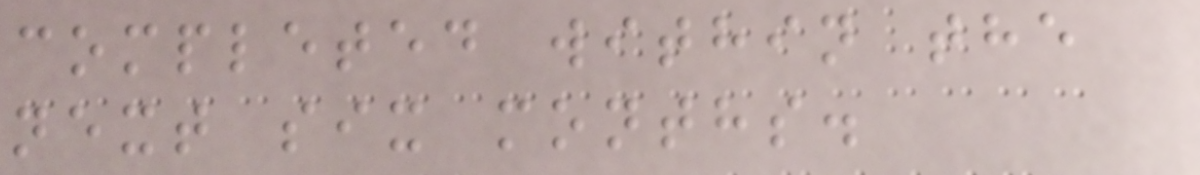completed within the
next six months.
